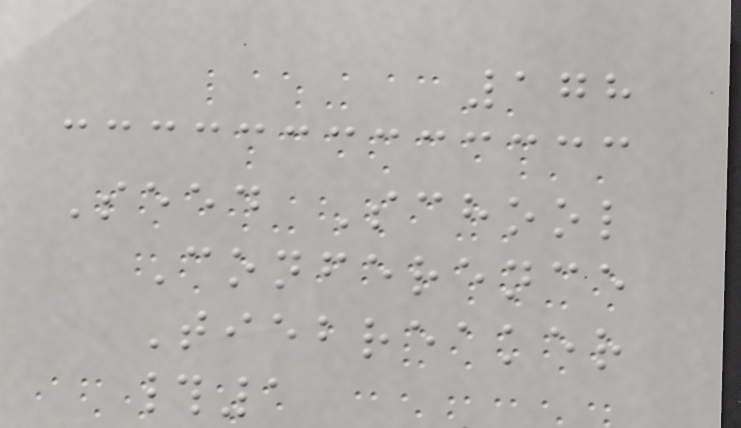178
Seed School
Conference
Tiebreaker
#1
